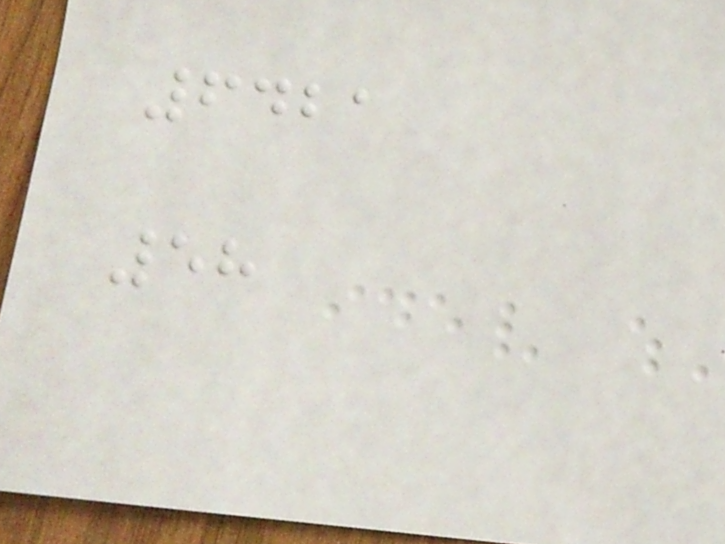6421
58
